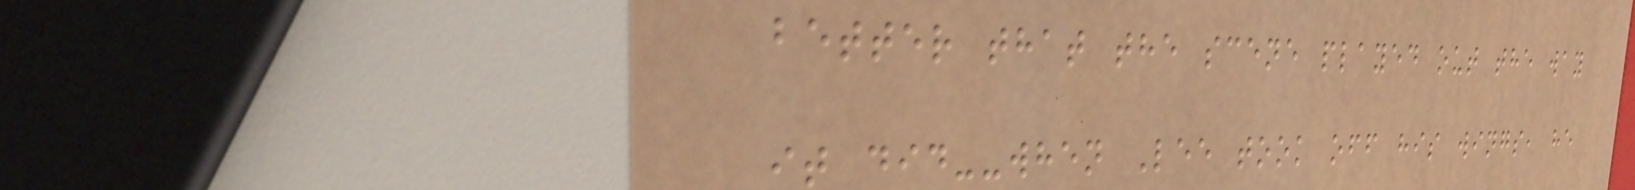better that the scene played out the way
it did--when Lee took off his wings, he
